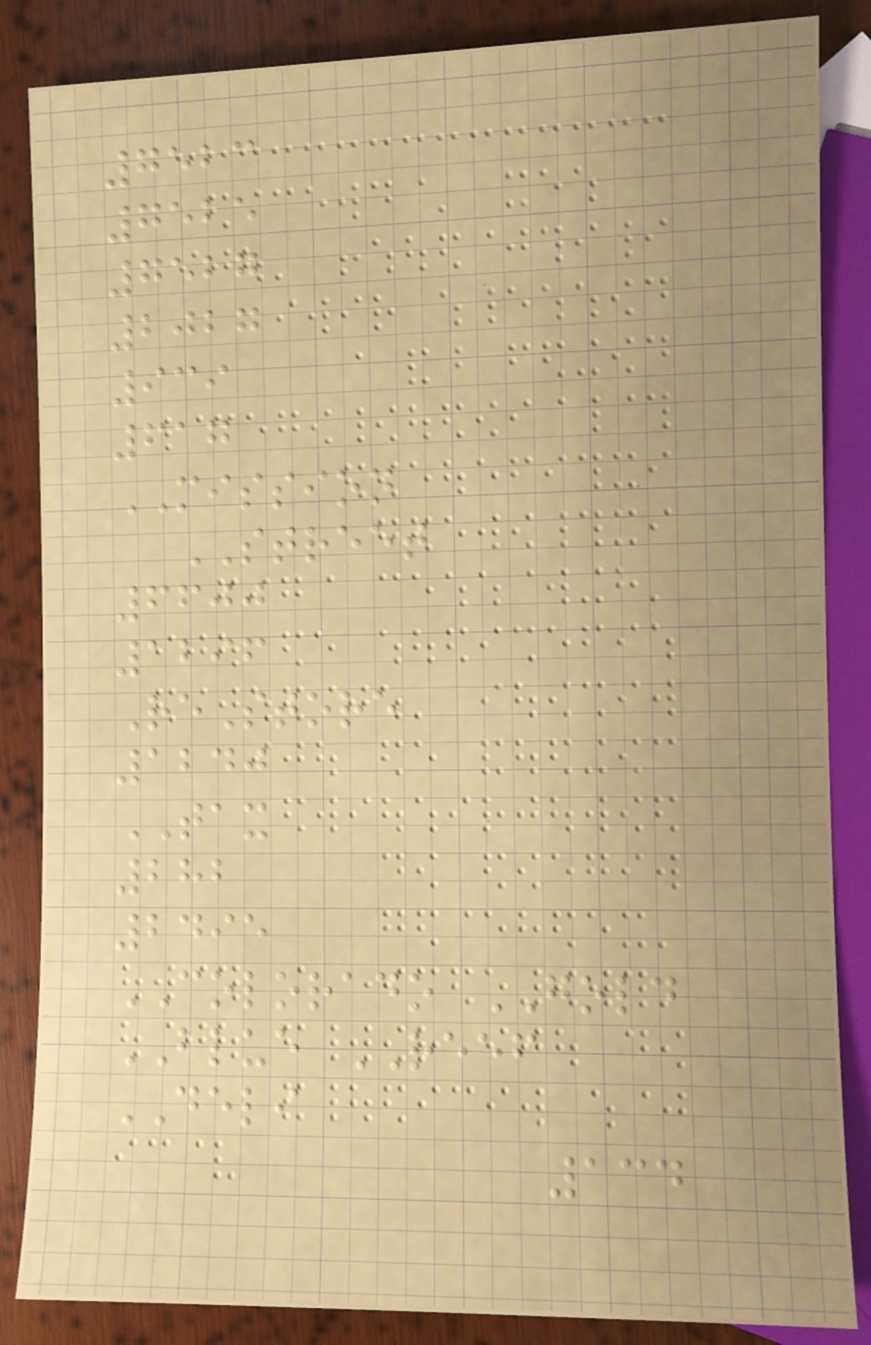7523
7525
7527
2027
939
617
MISSION
STREET
6600
1296
ReStore
1240
TAX
282
2495
COLORADO GOLD
BLUE REEF
DELI
134
